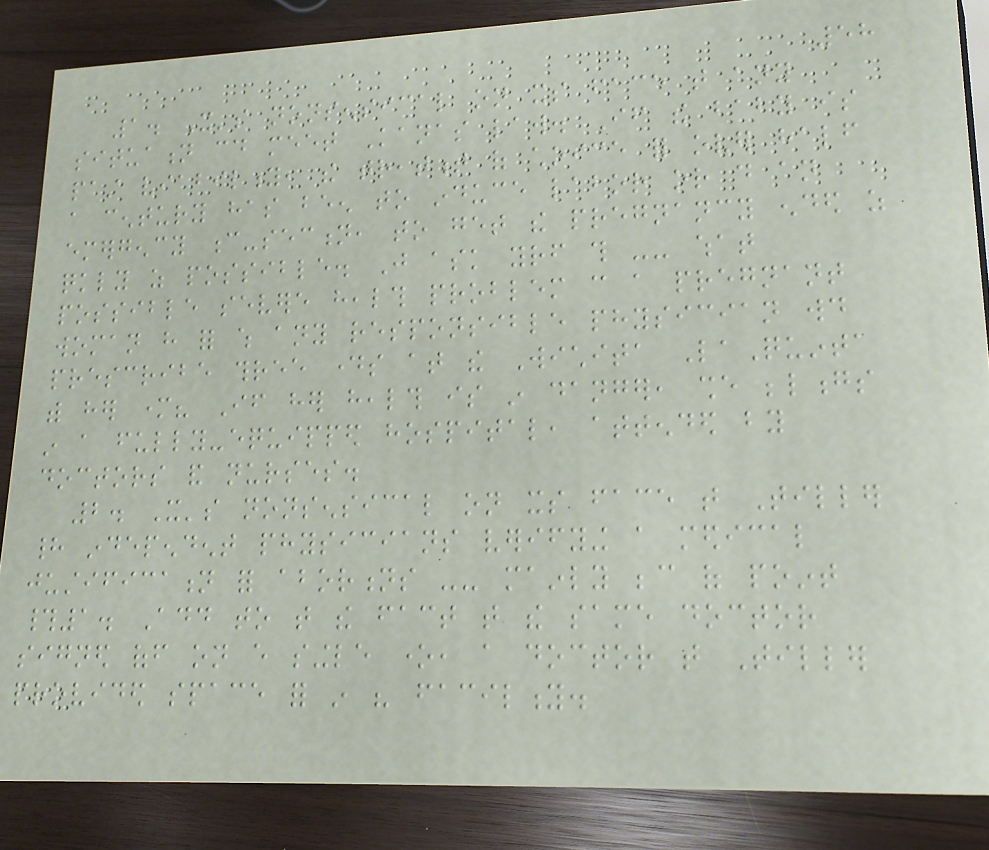58
1. It's nonsensical on its face that any
situation could meet Kanas law. If the baby is
past viability, the treatment of choice for over half
a century has been to induce labor or do an
emergency c-section, to get the pregnancy ended as
quickly as possible. Just ask yourself this -- what
possible severe health problem can a pregnant
woman have for which any responsible physician would
prescribe three days at the Wichita LaQuinta
with her mother? If her health is in danger, she belongs
in a fully-equipped hospital, attended by
doctors and nurses.
2. It's nonsensical on its face that Tiller
had independent physicians verifying a medical
justification for abortions -- mainly because of point
#1. Add to that the fact that the same doctor
signed off on every single one, a doctor that Tiller
provided space for in his facility.
